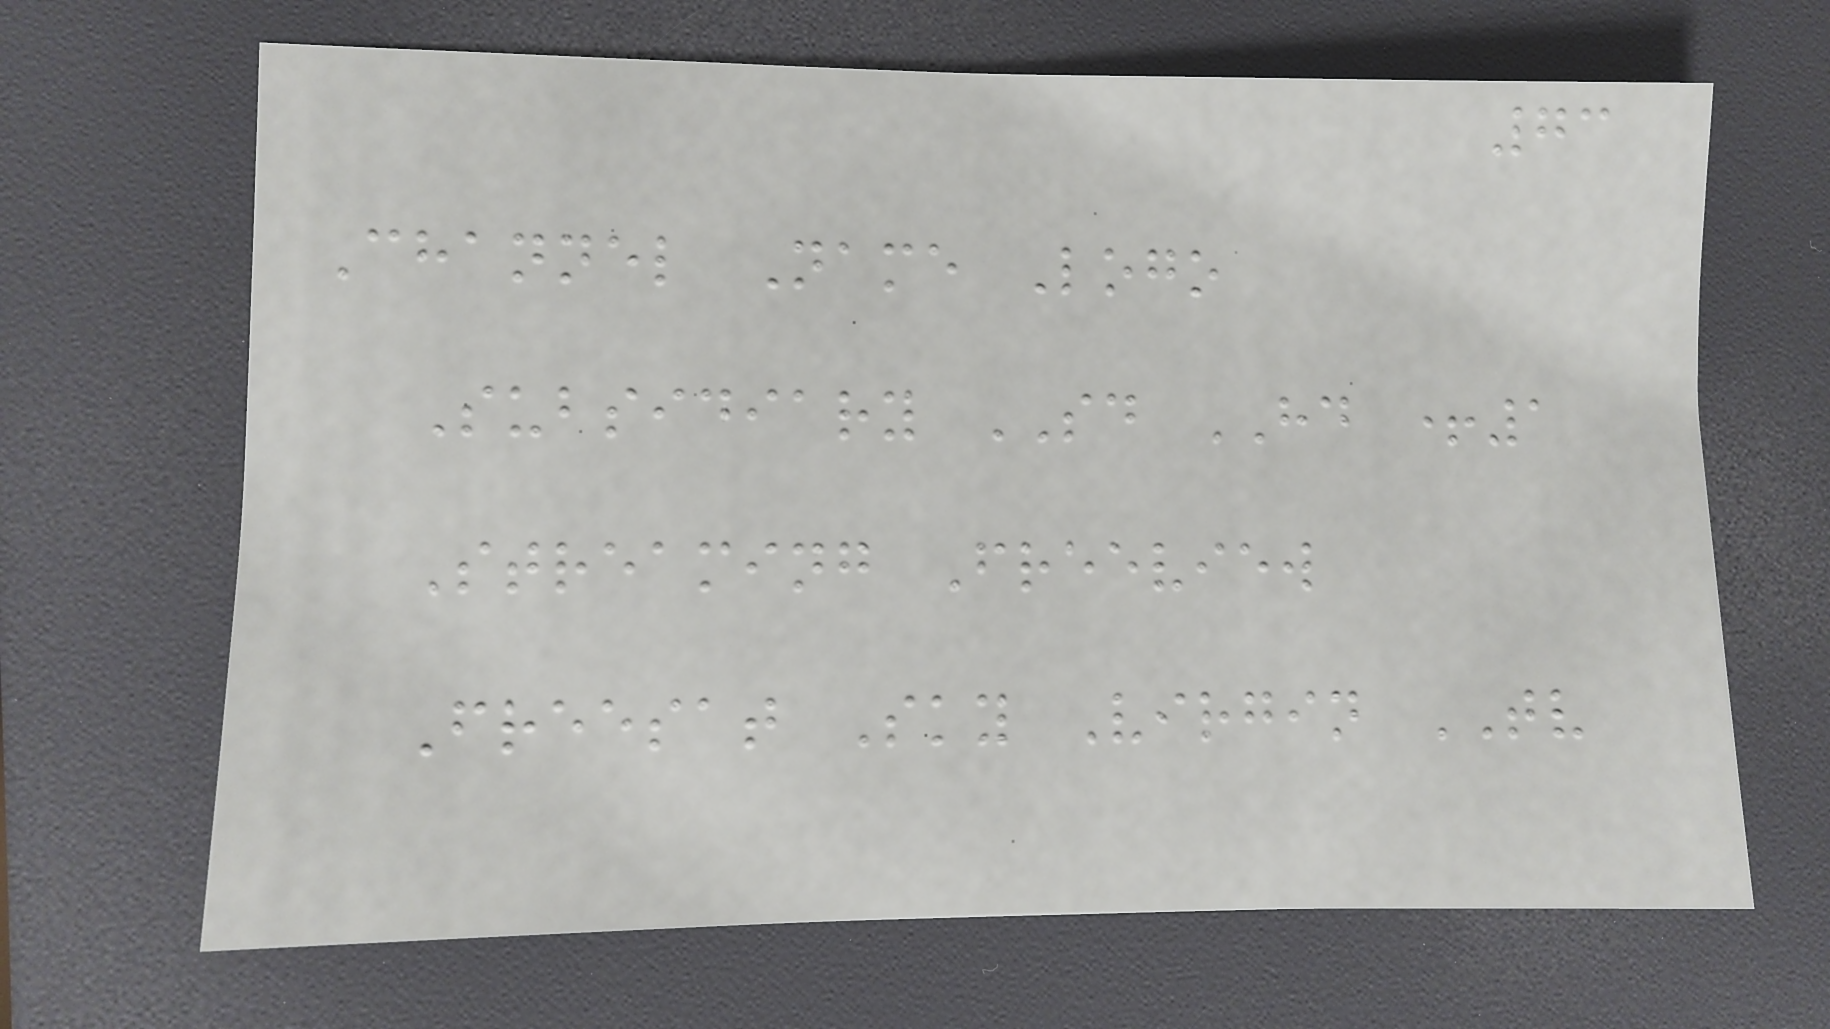73
Channel Name Logo
Subsidiary SD HD +1
Streaming Freeview
Freesat Sky Virgin TV
